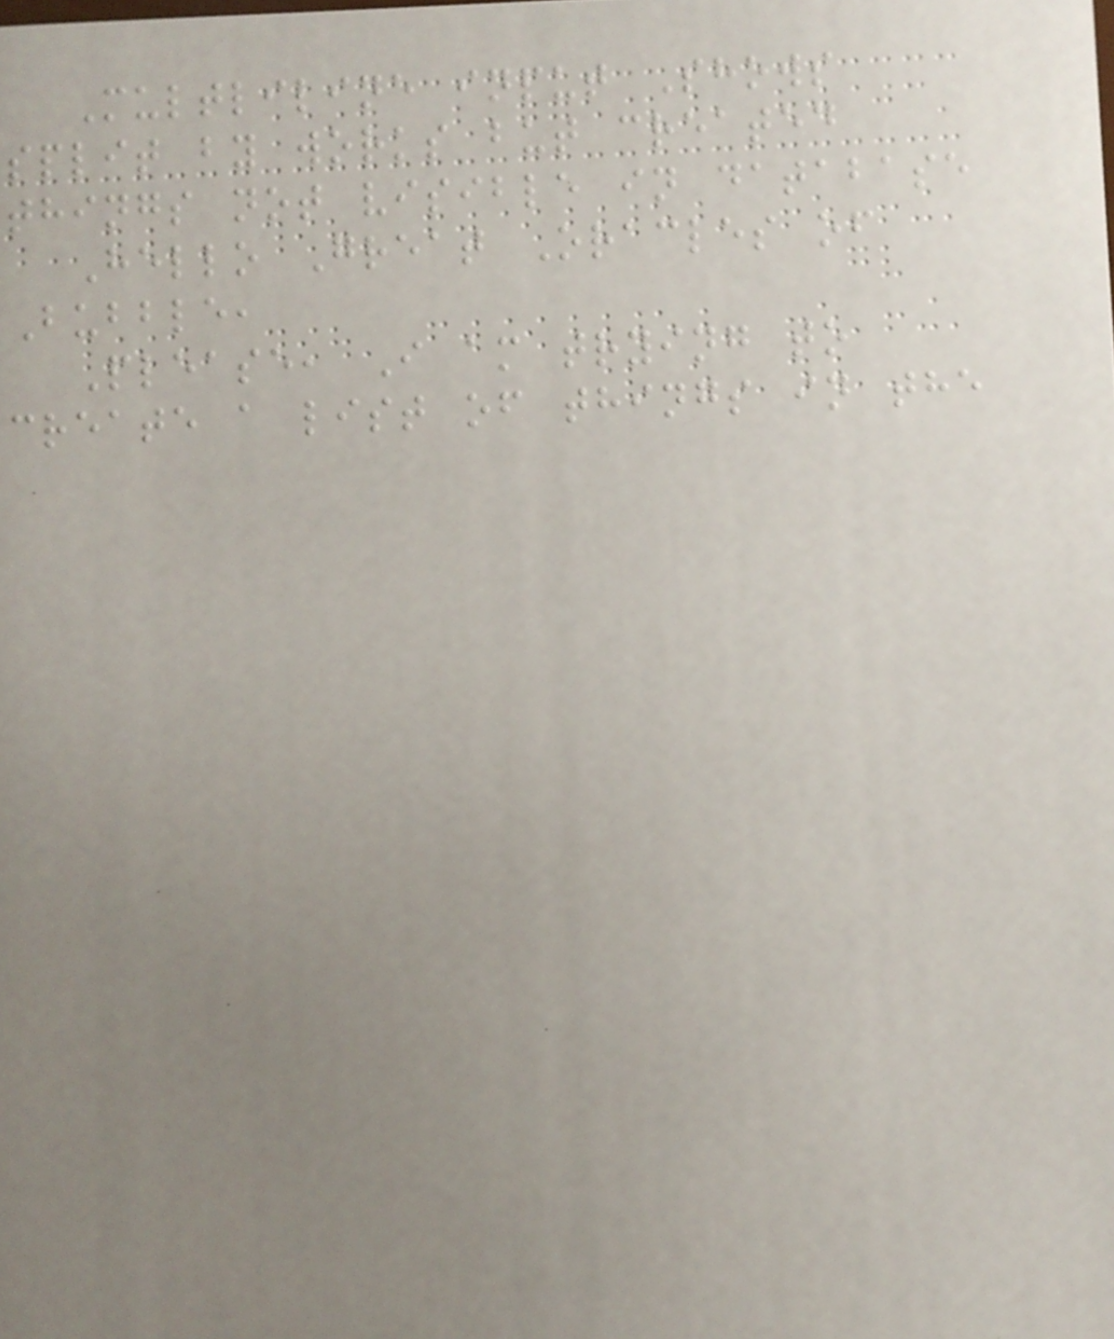Multliline input Shows
split by works but created
things not visible in database
Hello Great Oracles of
Bubble,
Please, I am trying to
create a list of things in the
